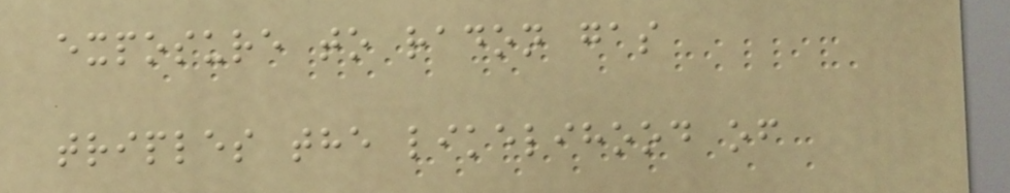exposure to radon gas
triples the likelihood of
